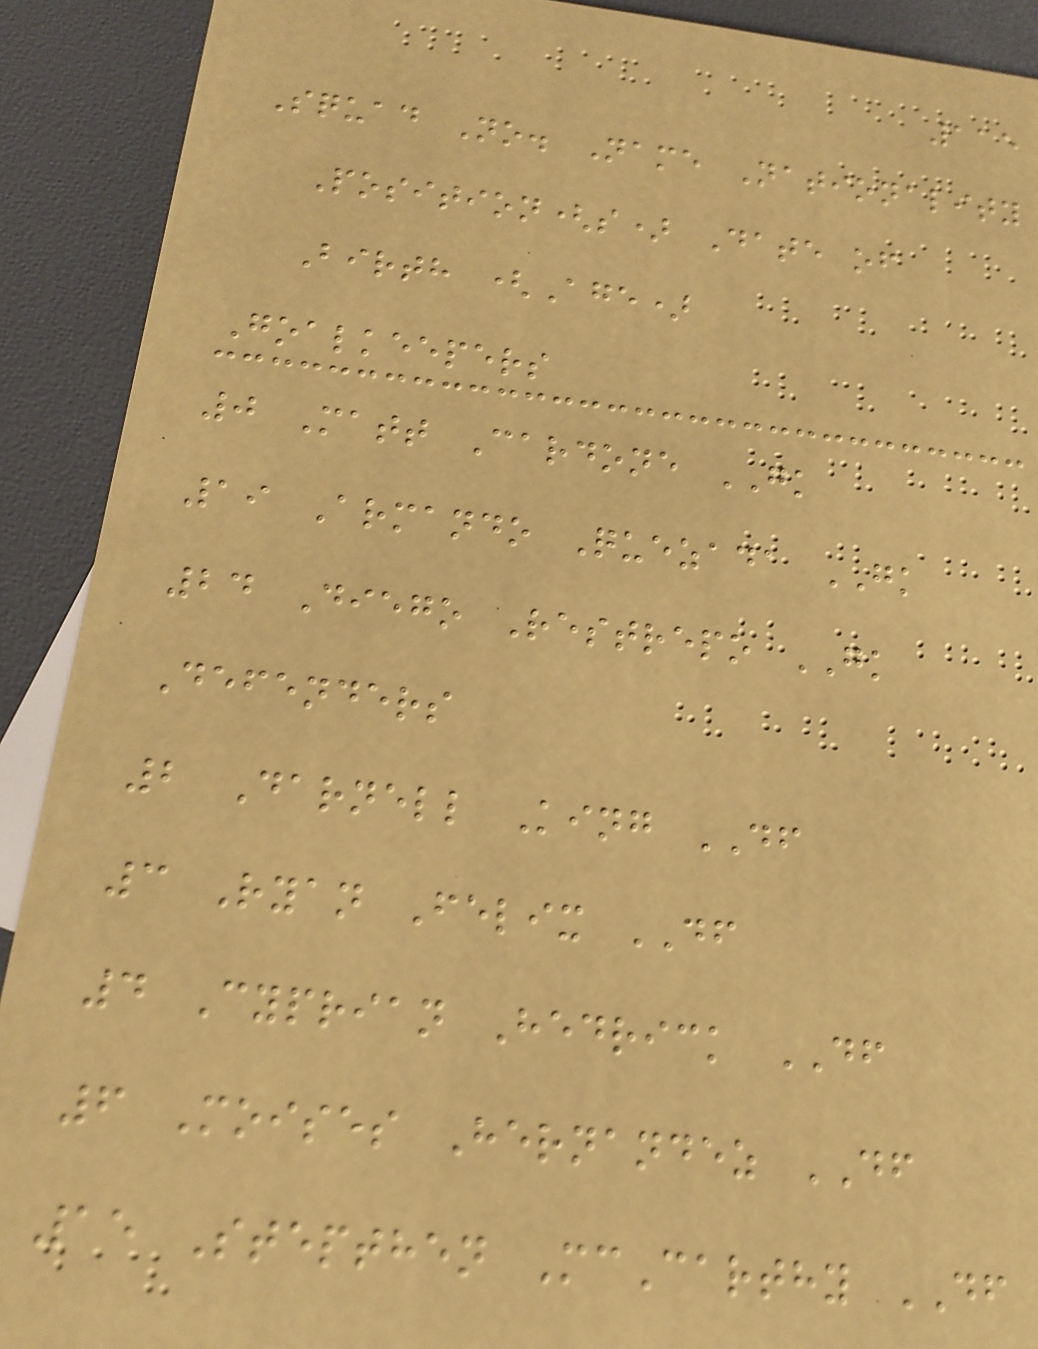115
Squad No. Name Nationality
Position(s) Date of
Birth (Age)
Goalkeepers
0 Matt Cardone GK
19 Armando Quezada GK
24 Diego Restrepo GK
Defenders
2 Darnell King DF
3 Ryan Felix DF
4 Cyprian Hedrick DF
6 Moises Hernandez DF
15 Stepthen McCarthy DF
